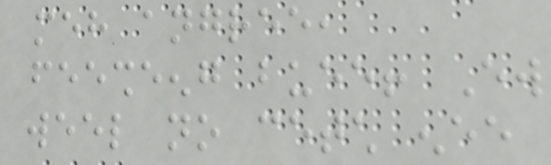meh angree,
feesheeng buee! Ew
weel no cetch enee
